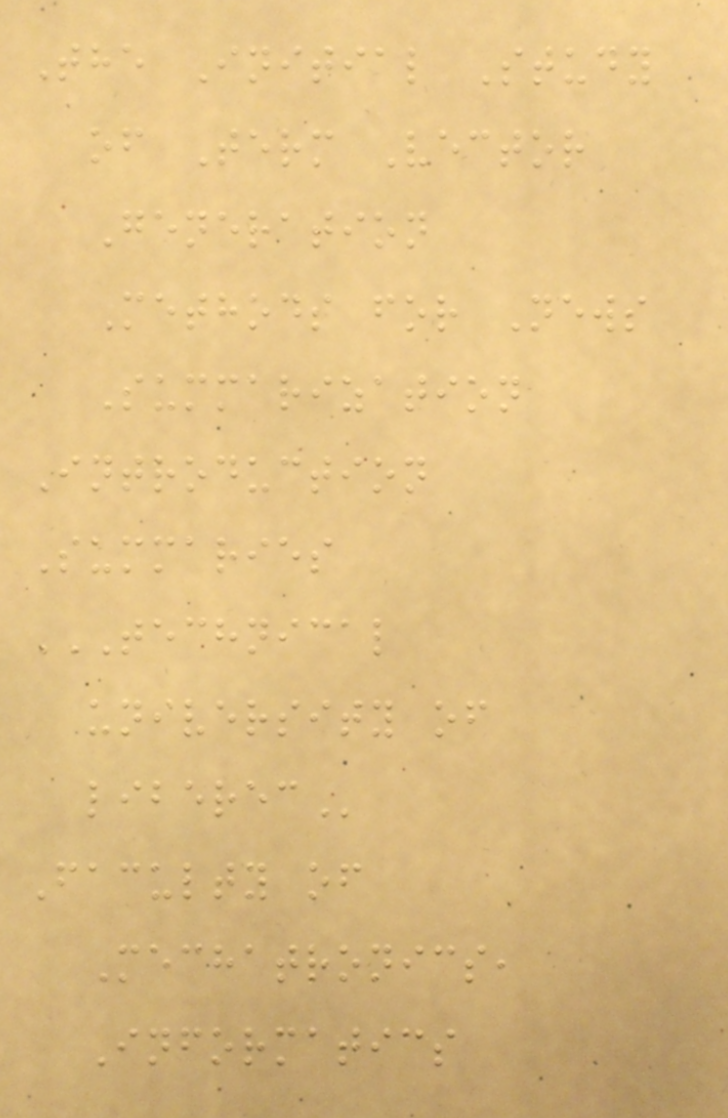The Initial Study
of Term Vector
Generation
Methods for News
Summarization
Introduction
Summaries
TECHNICAL
UNIVERSITY OF
LIBEREC
Faculty of
Mechatronics,
Informatics
